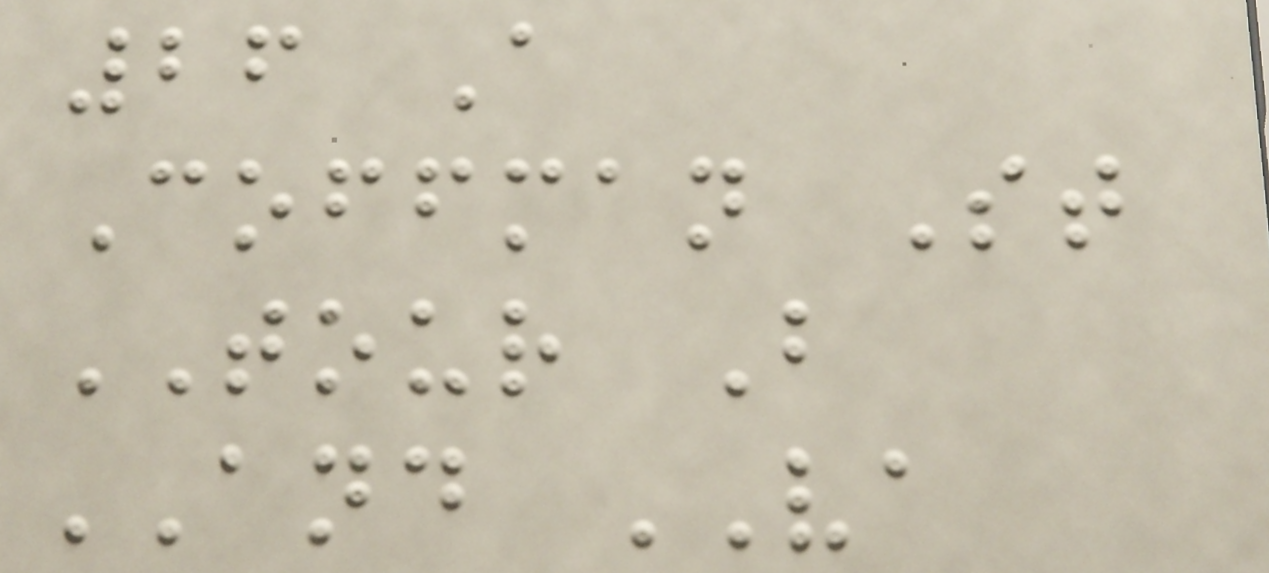26 A
Coffman St
TOUR B
AND VA
